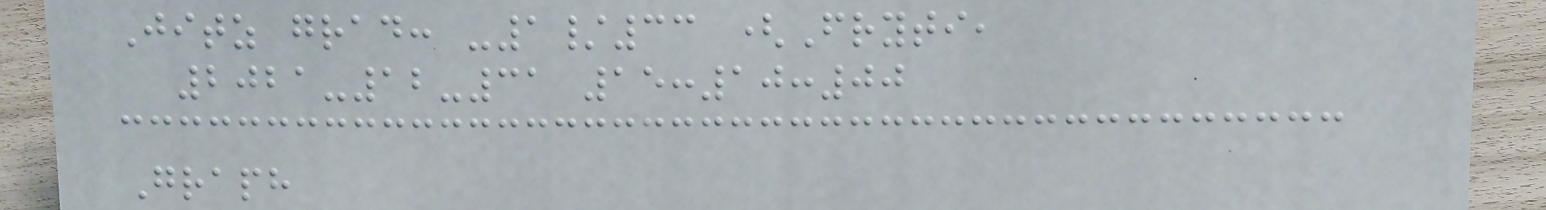Jitz grad: -1/33 (Fryti,
2021-12-31 15:10:00
Graph
